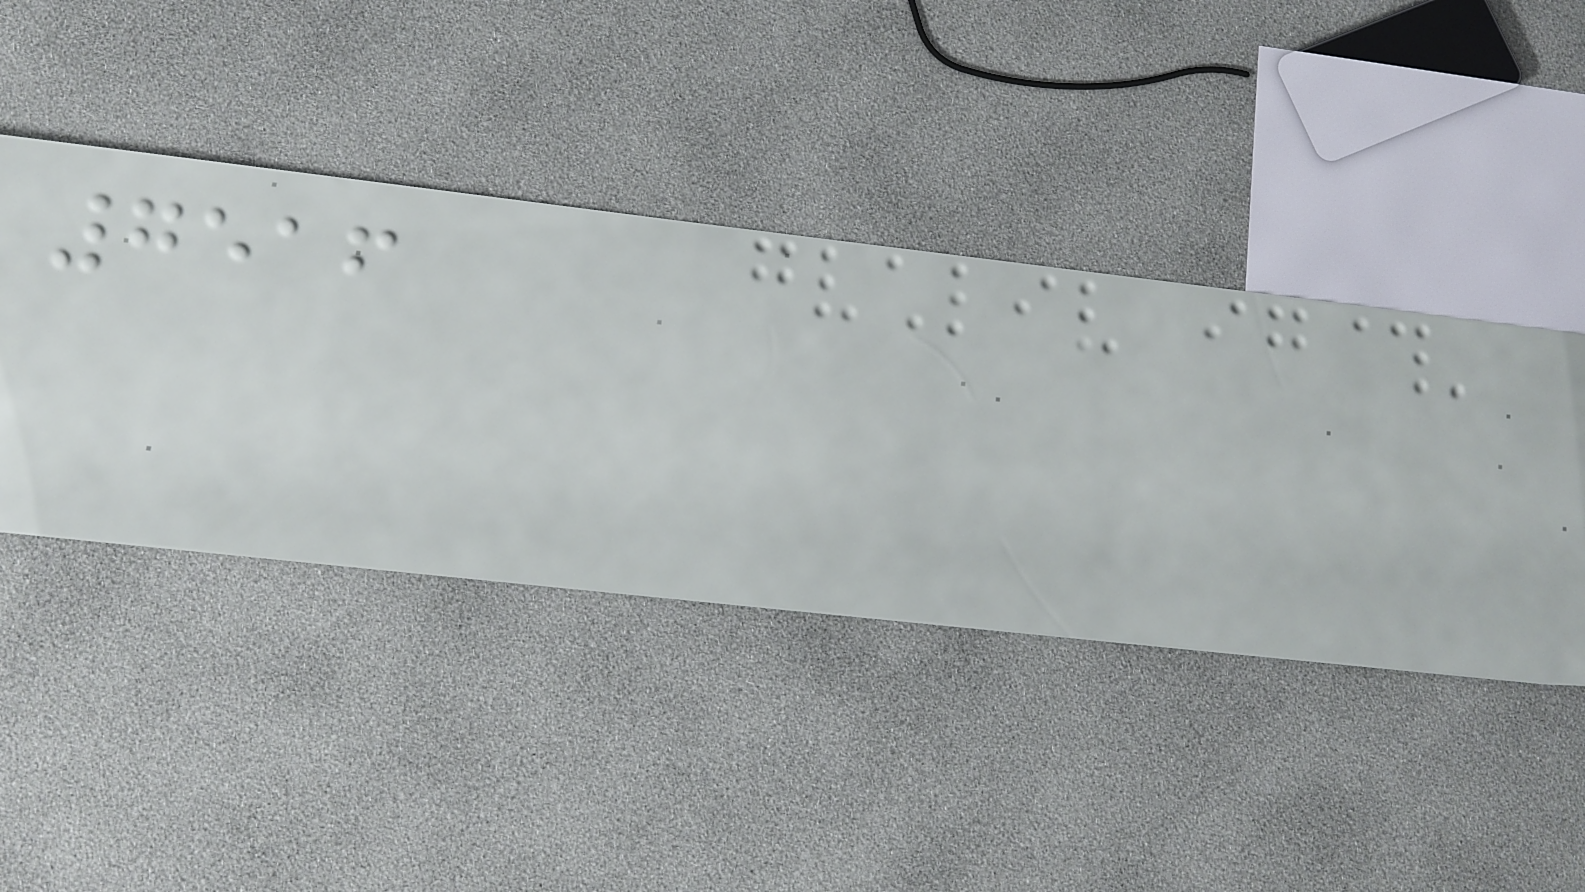7516
